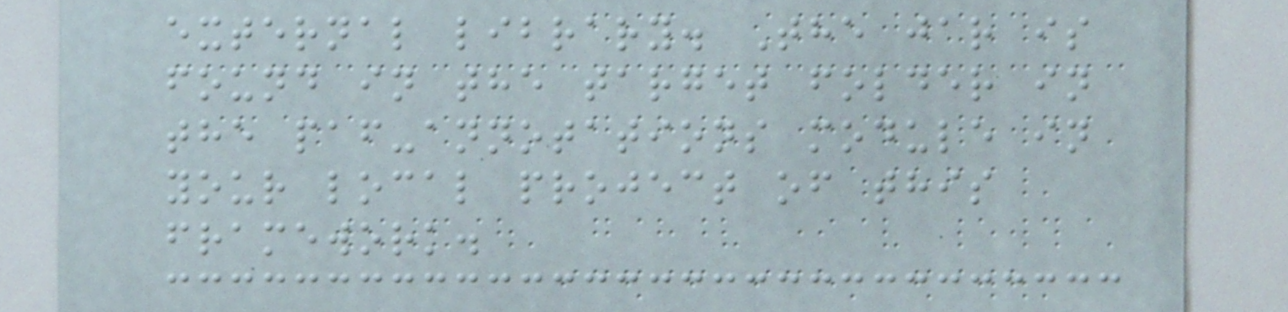external library. The jar is
found in the target folder in
the paf-annotations module in
your local project of this
framework.
